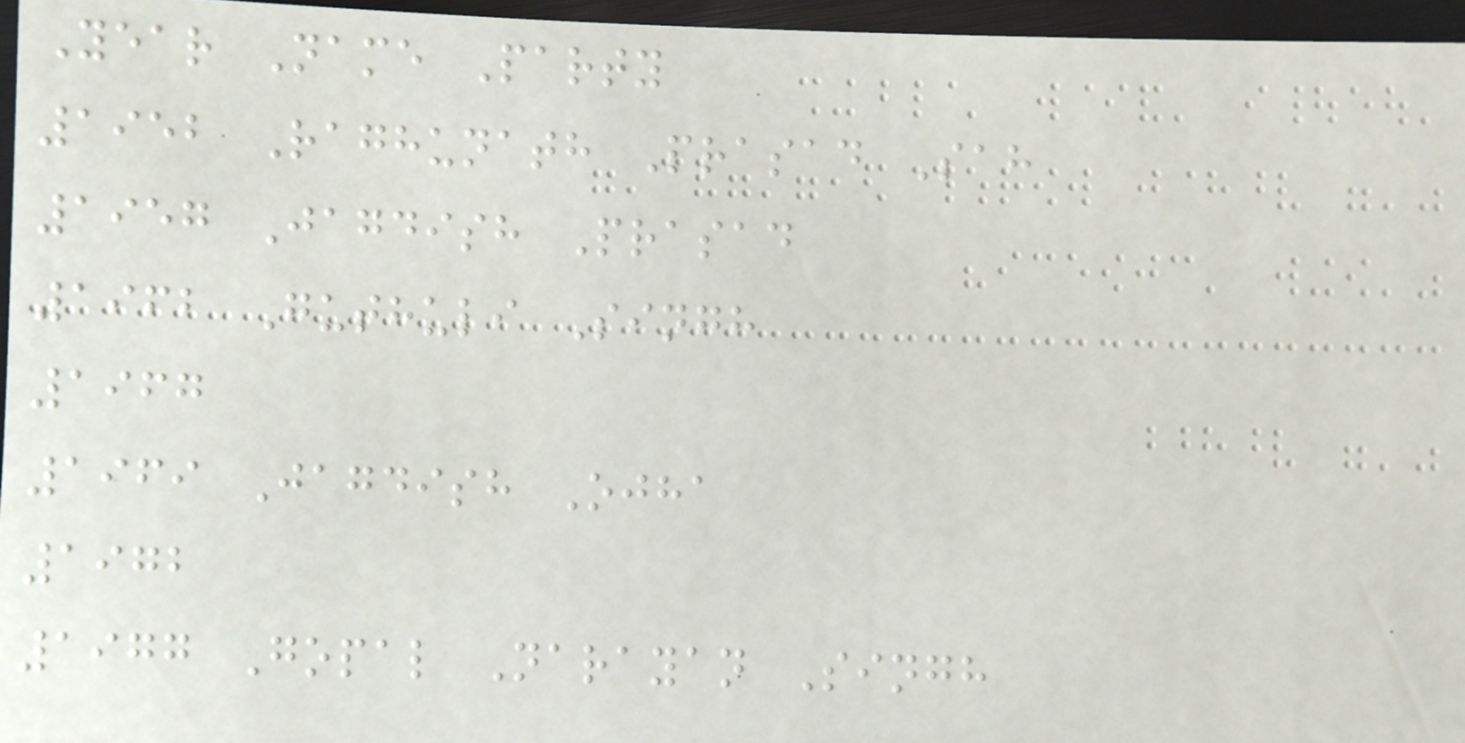Year Name Party
1952 Raghunath Prasad Sah
1957 Jagdish Prasad
1962 Guthuli Singh
1967
1969 Jagdish Ojha
1972
1977 Gopal Narayan Singh
